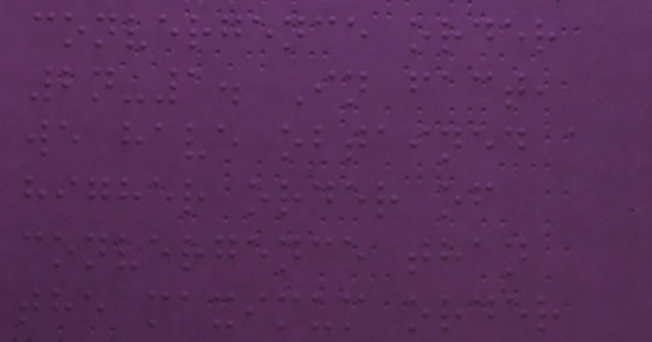convergence order
2n-1. In fact,
we have obtained a
higher order of
convergence than
the maximum order
